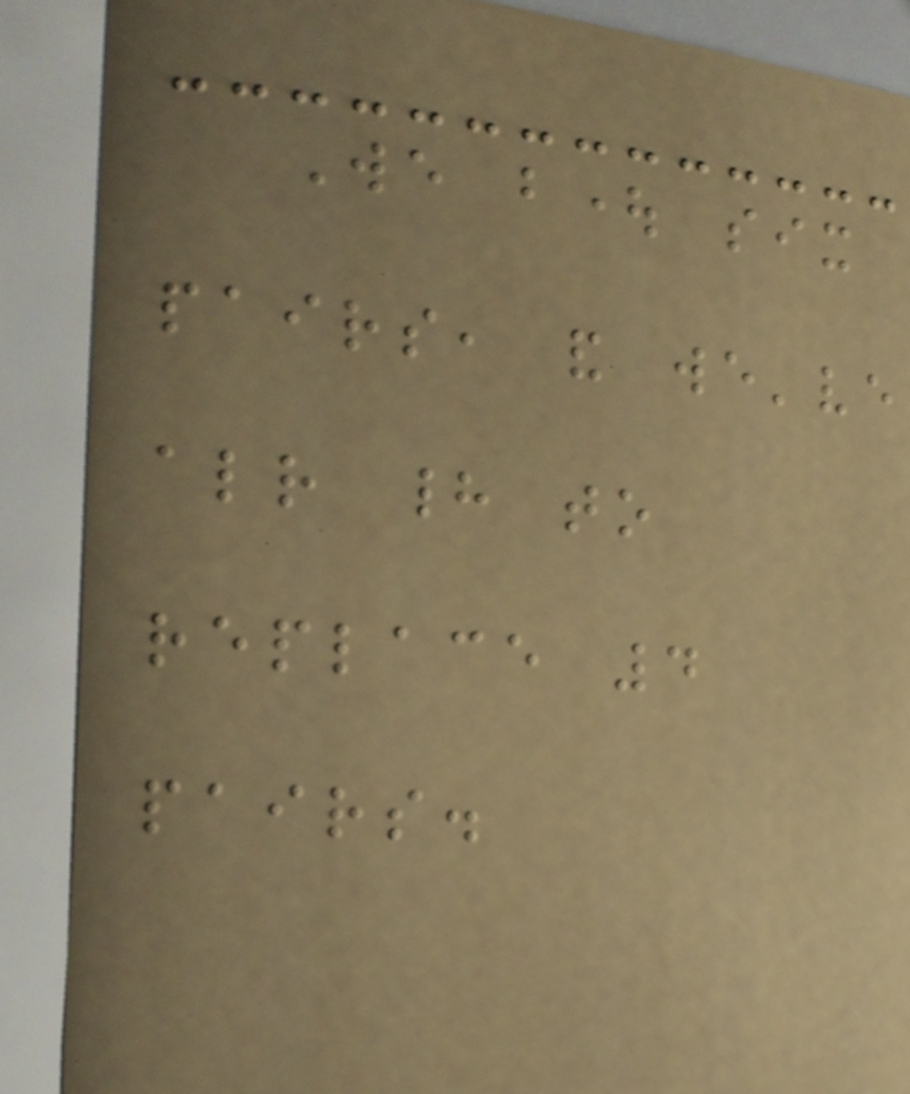We bought six
pairs, and we've
already had to
replace 4
pairs.
